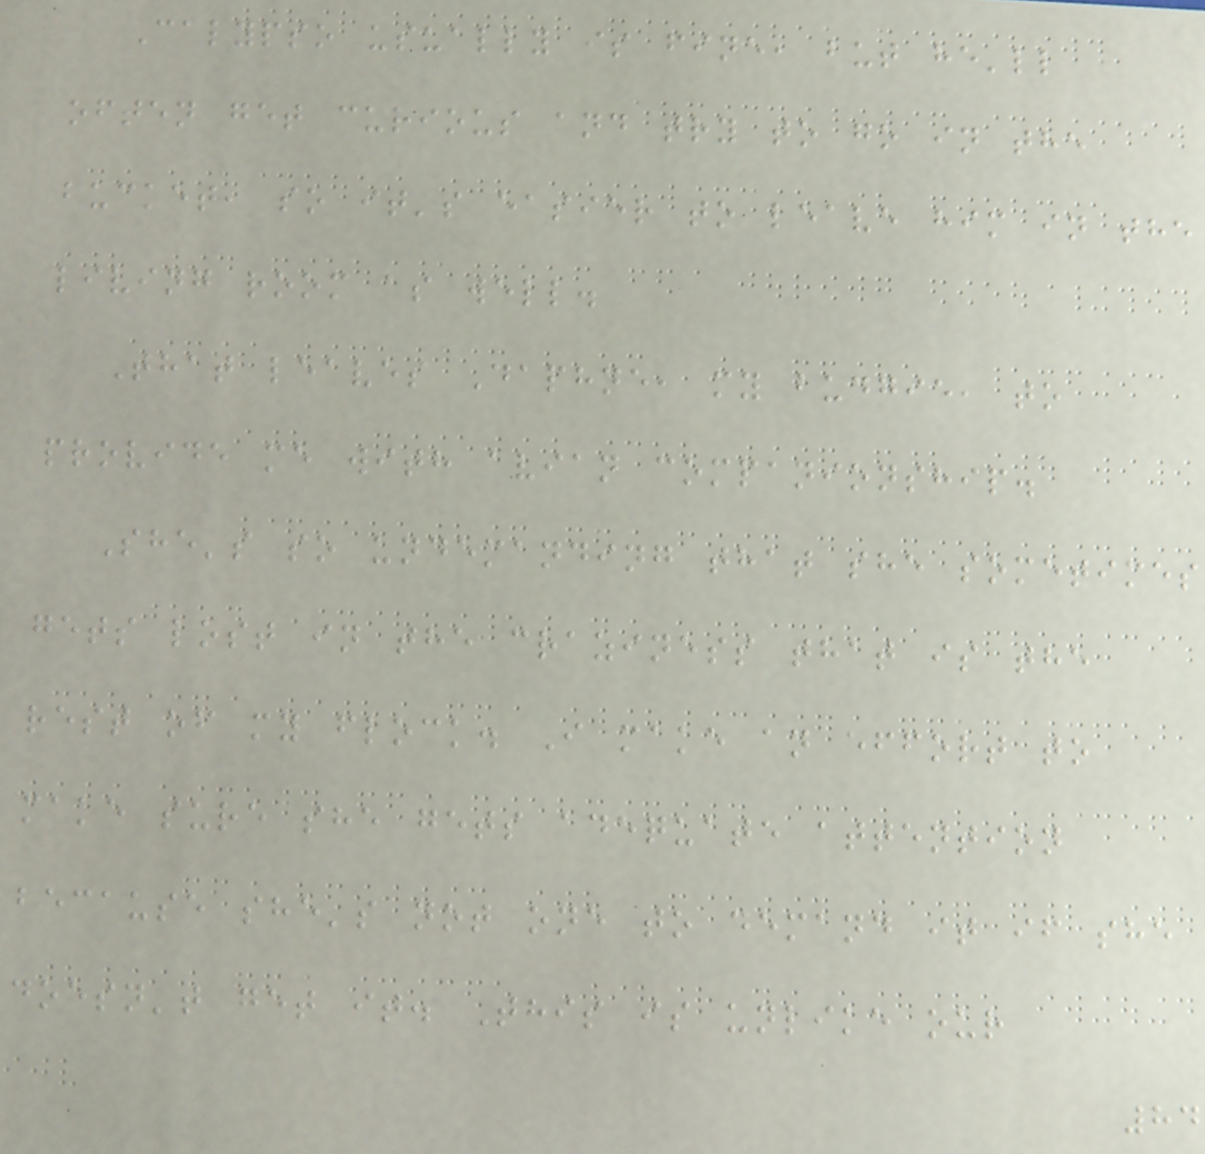Calypso usually is fine, but he'll
often get curious and try to go in the
bucket, so it's easier to leave him in the
living room as well.
That leaves Daphne, my budgie, to
provide me with avian companionship.
She's so undemanding that she sometimes
gets lost in the craziness that is the
rest of my flock. I make an effort to
make sure she gets adequate attention
because she's not one to demand it if she
doesn't get it. This is unlike our
84
